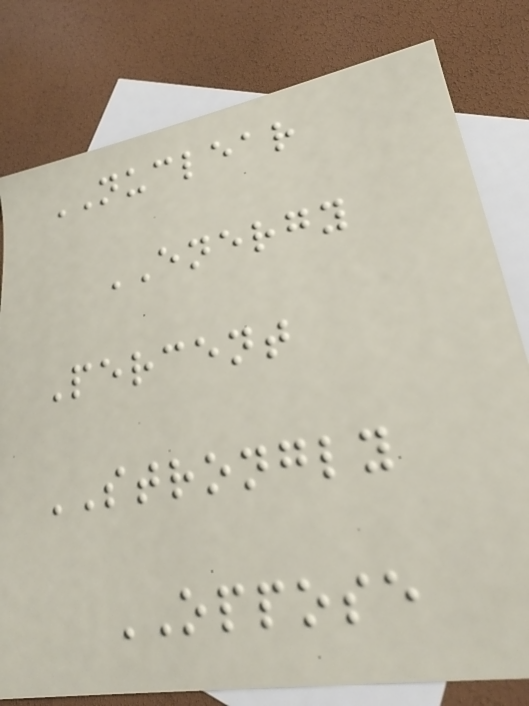NUCLEAR
ENERGY
Percent
STRONGLY
OPPOSE
